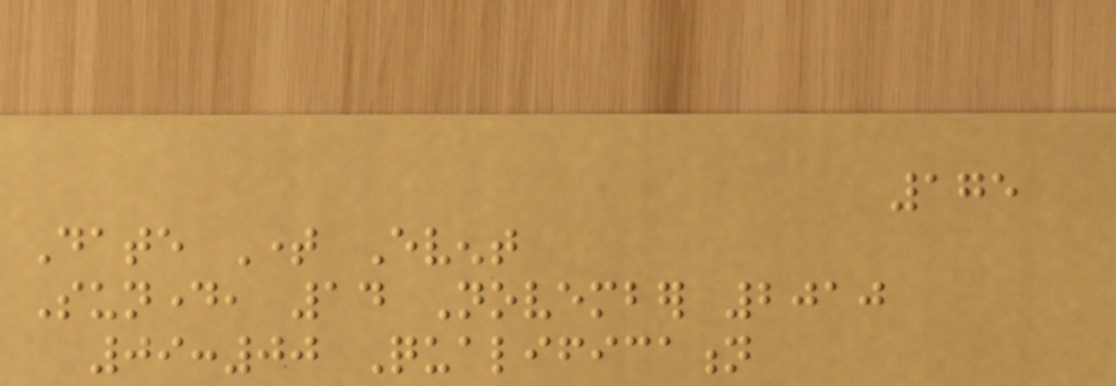175
Date Time Event
Sunday, 14 November 2010
09:00 Qualification
